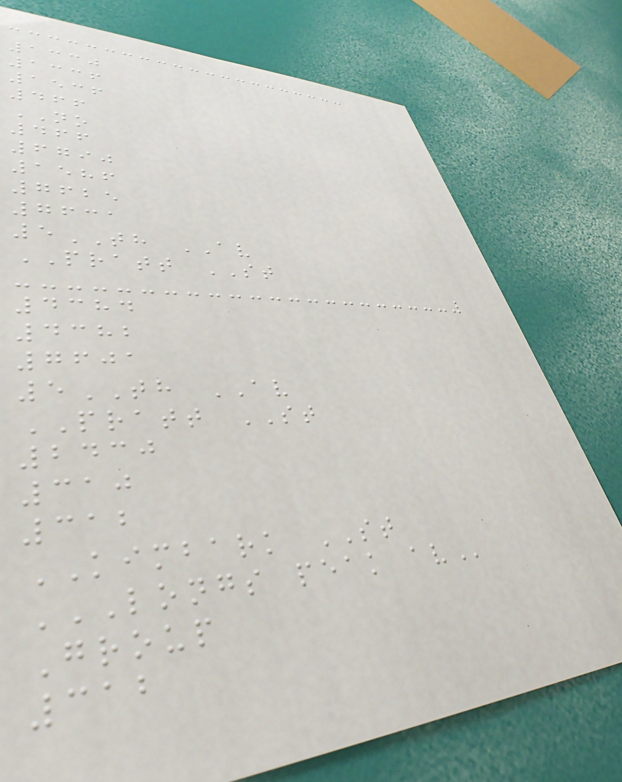1330
1336
1536
466
NO
466
6790
1586
7625
7631
5TH AV
PRATT ST
4384
4382
7601
5TH AV
PRATT ST
2430
310
312
KIMBARK ST
LONGS PEAK AV
Group
312
